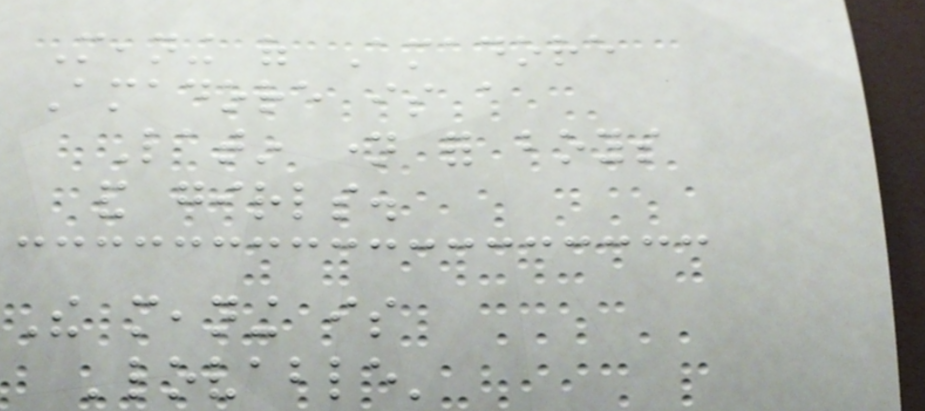Meaning of Amadore
Amadore is a
Latin name for boys
and girls.
The meaning is
'lovable'
